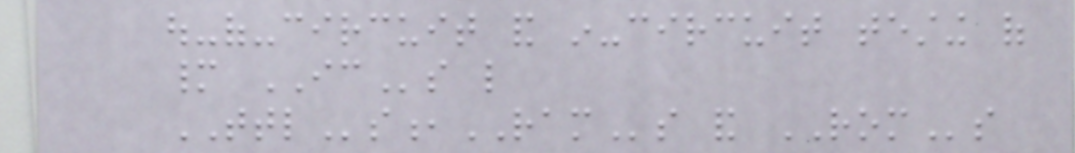out-of-circuit and in-circuit testing of
many ICs like
TTLs,RAMs and ROMs
